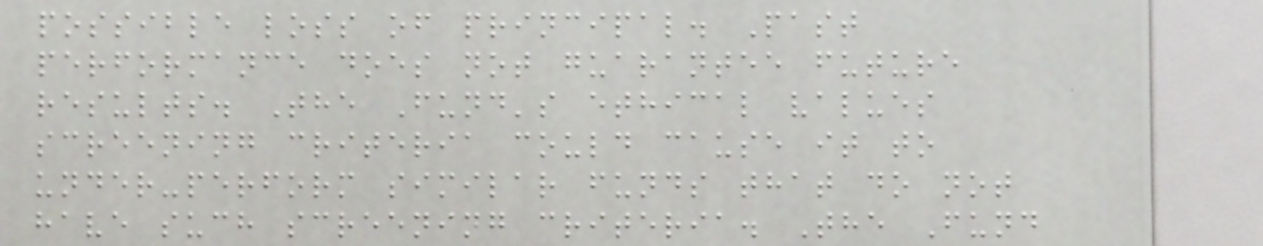possible loss of principal. Past
performance does not guarantee future
results. The Fund's ethical values
screening criteria could cause it to
under-perform similar funds that do not
have such screening criteria. The Fund
